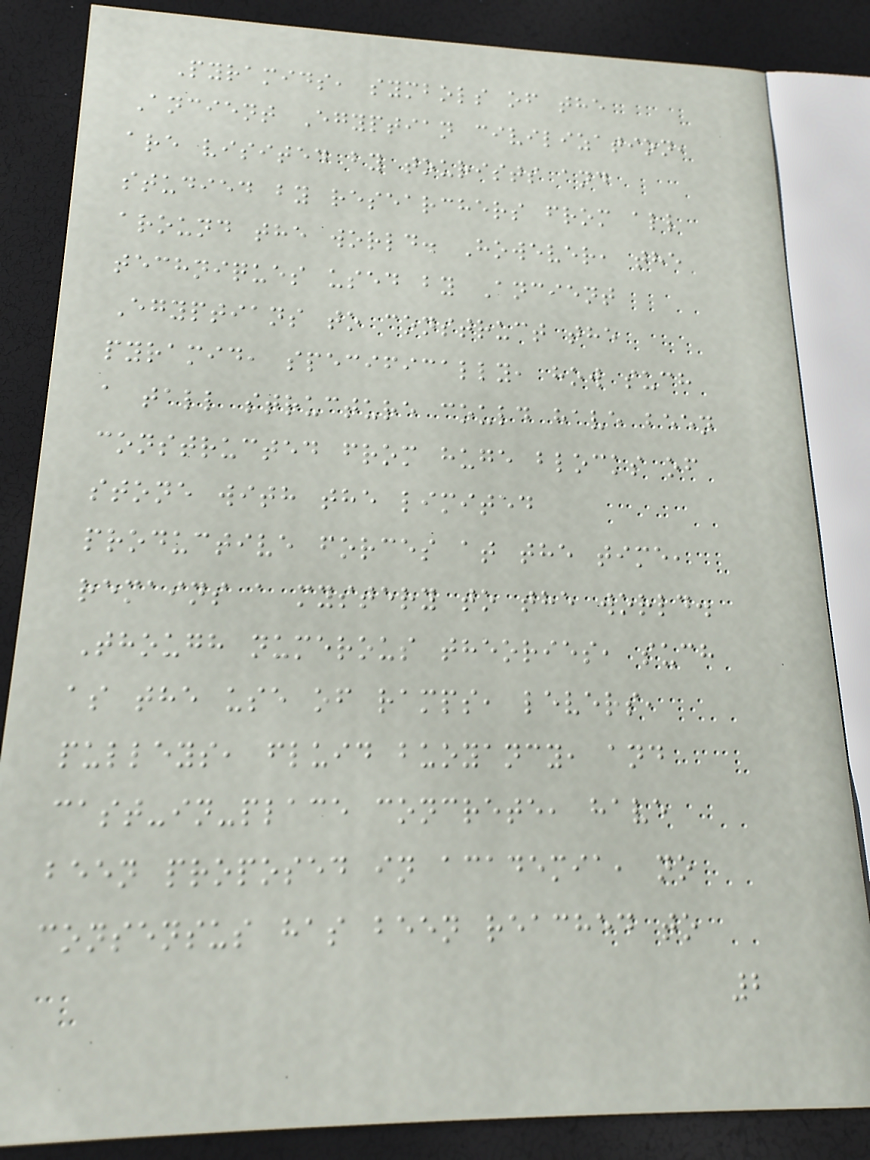Pyramids, symbols of the
Ancient Egyptian civilization,
are visited by tourists and
studied by researchers from all
around the world. However, the
techniques used by Ancient
Egyptians to construct the
pyramid, specifically, how such
a tall structure could have been
constructed from huge blocks of
stone with the limited
productive forces at the time,
remains a mystery to the world.
Though numerous theories, such
as the use of ramps, levers,
pulleys, fluid buoyancy, and
cast-in-place concrete, have
been proposed in academia, no
consensus has been reached to
2
